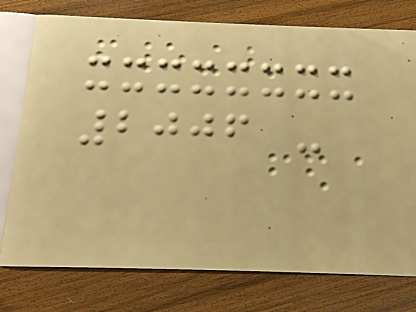2006 -
